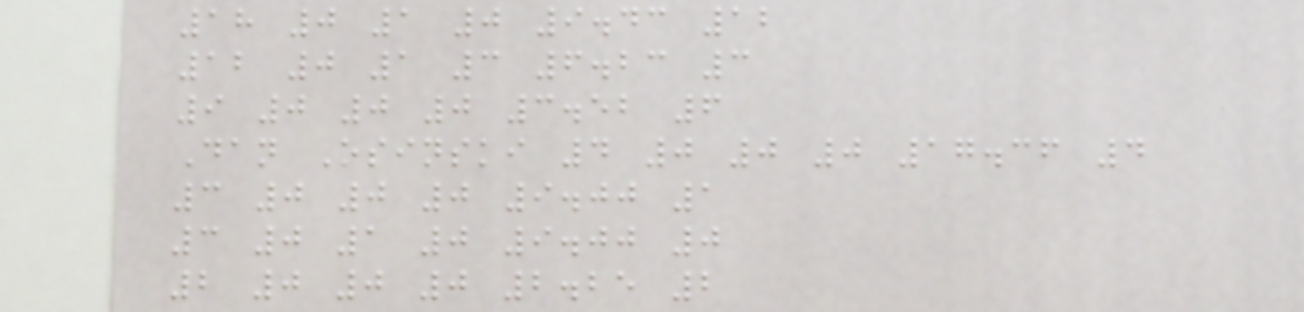18 0 1 0 9.43 12
12 0 1 3 6.23 3
9 0 0 0 3.52 6
Dan Osinski 4 0 0 0 17.36 4
3 0 0 0 9.00 1
3 0 1 0 9.00 0
2 0 0 0 2.25 2
